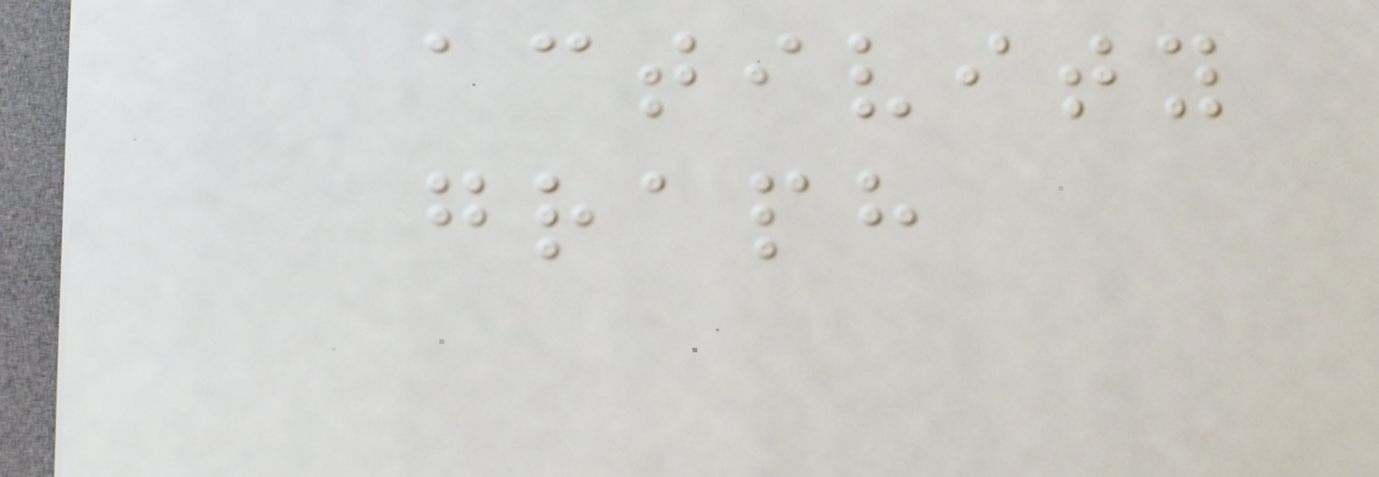activity
graph
